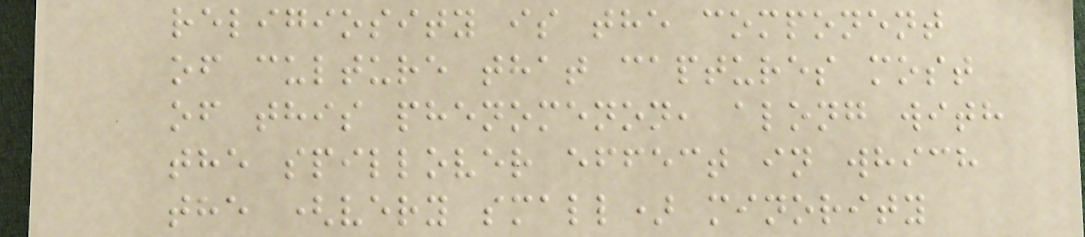religiosity is the component
of culture that captures most
of this phenomenon, along with
the spillover effect in which
the (very small) minority
